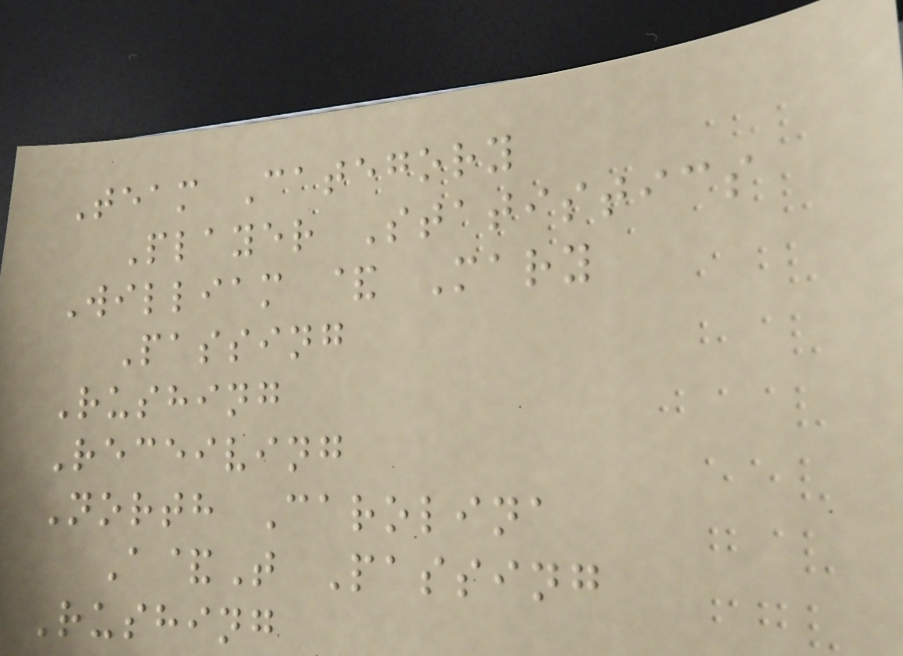Team Category
Player Statistics
William & Mary
Passing
Rushing
Receiving
North Carolina
A&T Passing
Rushing
